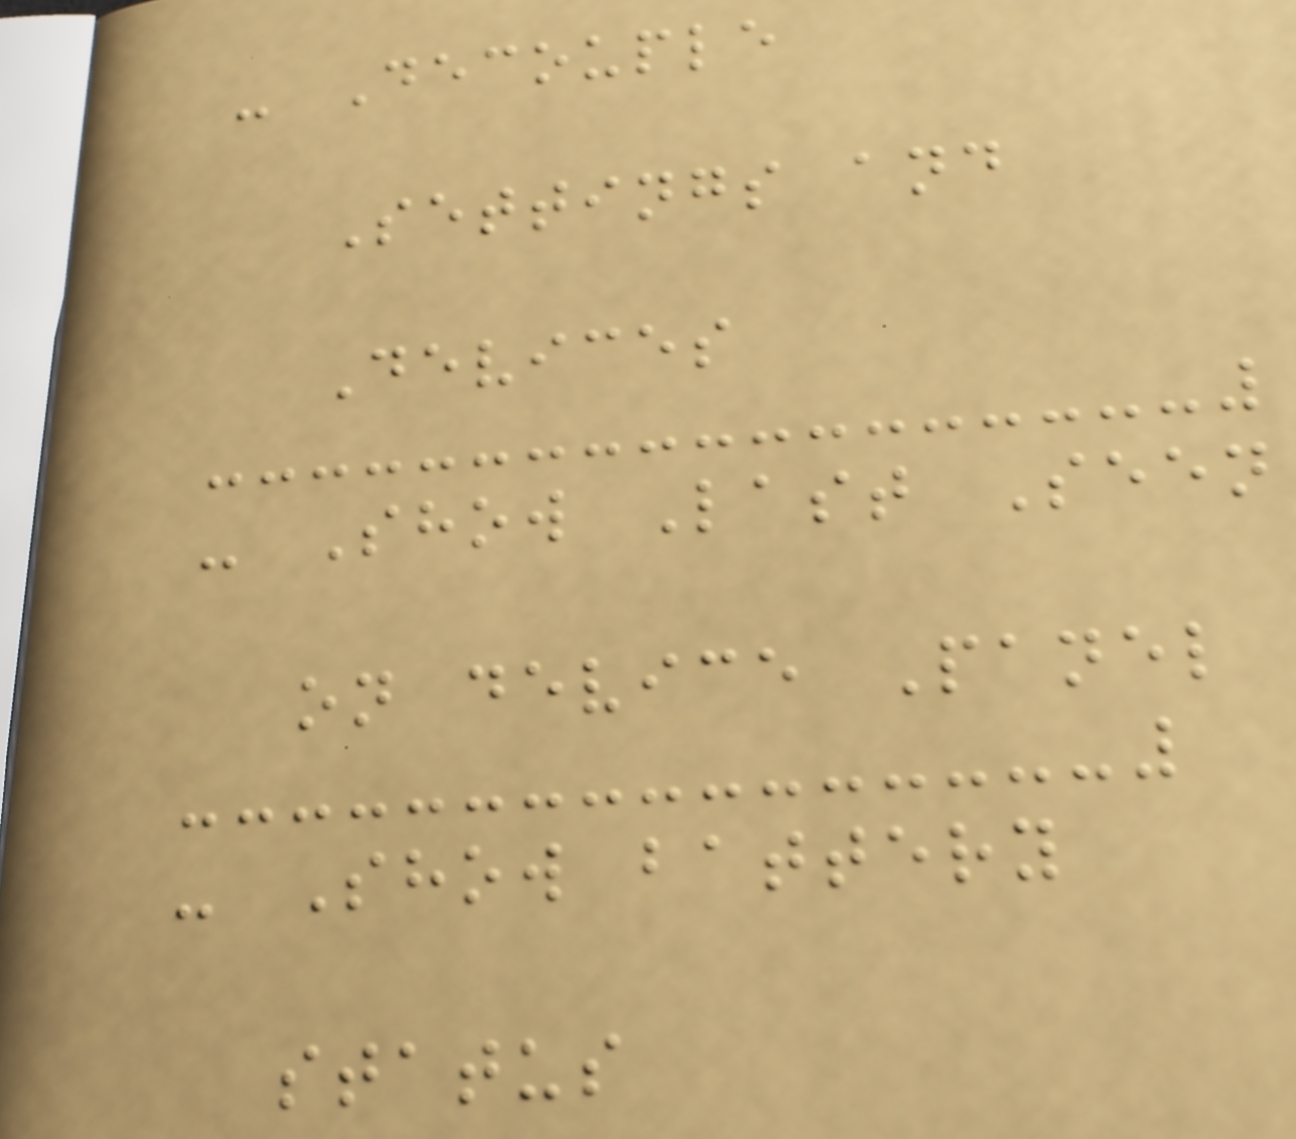- Decouple
Settings and
Devices
- Show Last Seen
on device Panel
- Show battery
status
